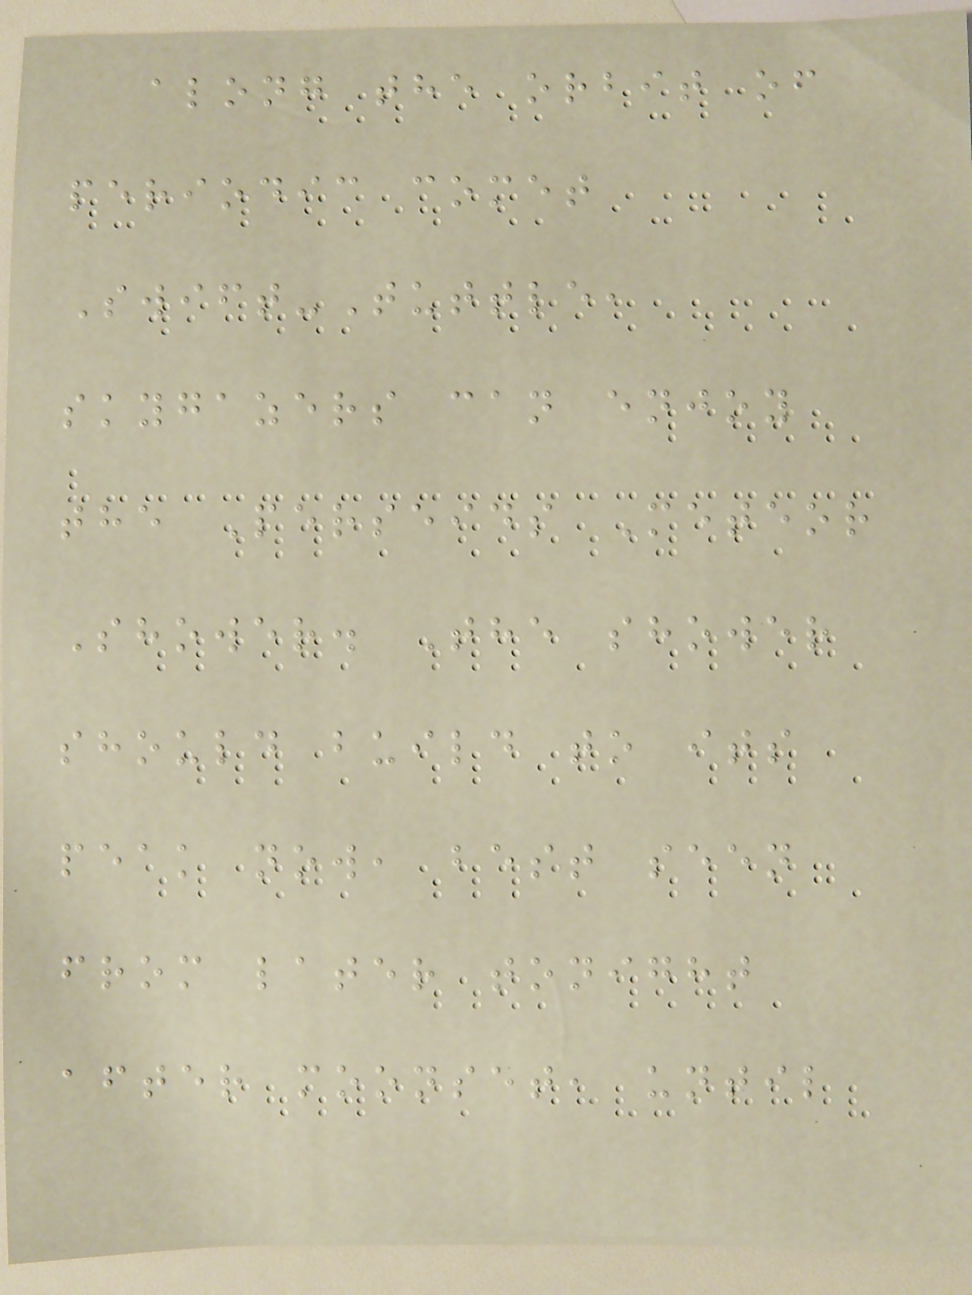along the orbit of
periodic comet
Swift-Tuttle,
skygazers can enjoy
the Perseids Meteor
Shower. The shower
should build to its
peak now, best seen
from later tonight
after moonset, until
